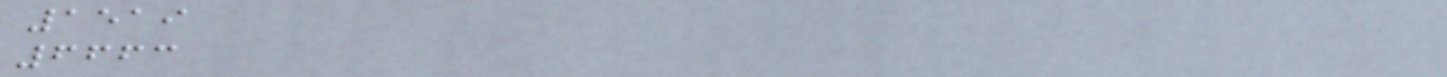1519
6663
